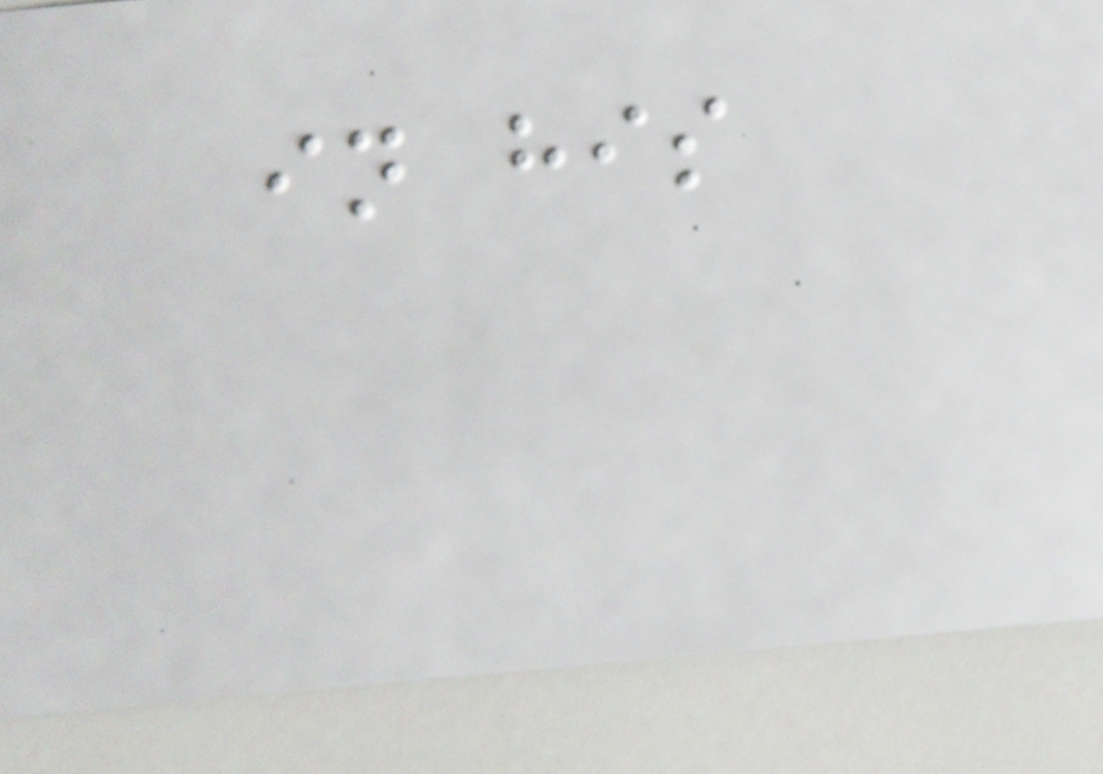in his
